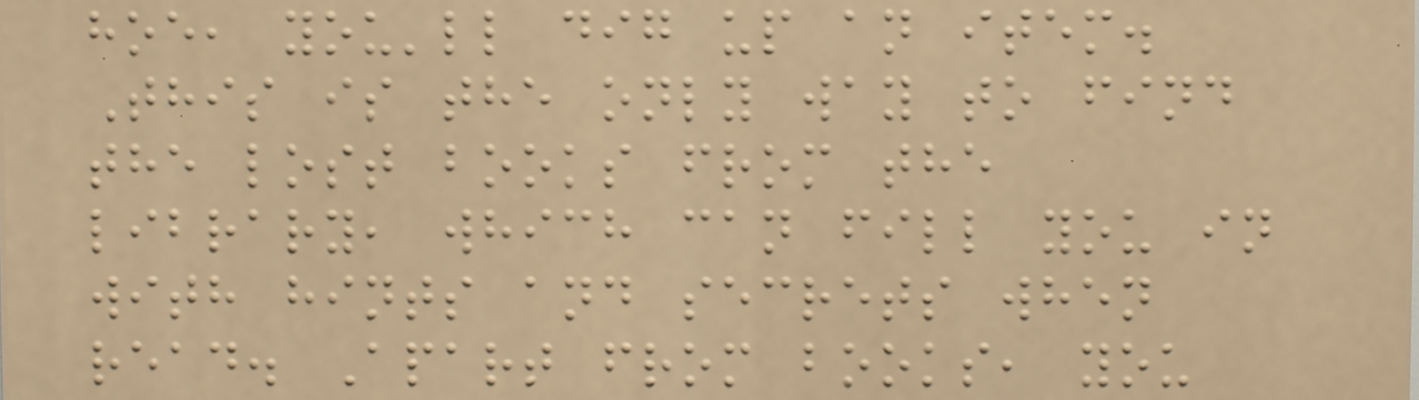hoe, you'll dig up an item.
This is the only way to find
the lost books from the
library, which can fill you in
with hints and secrets when
read. Apart from books, you
